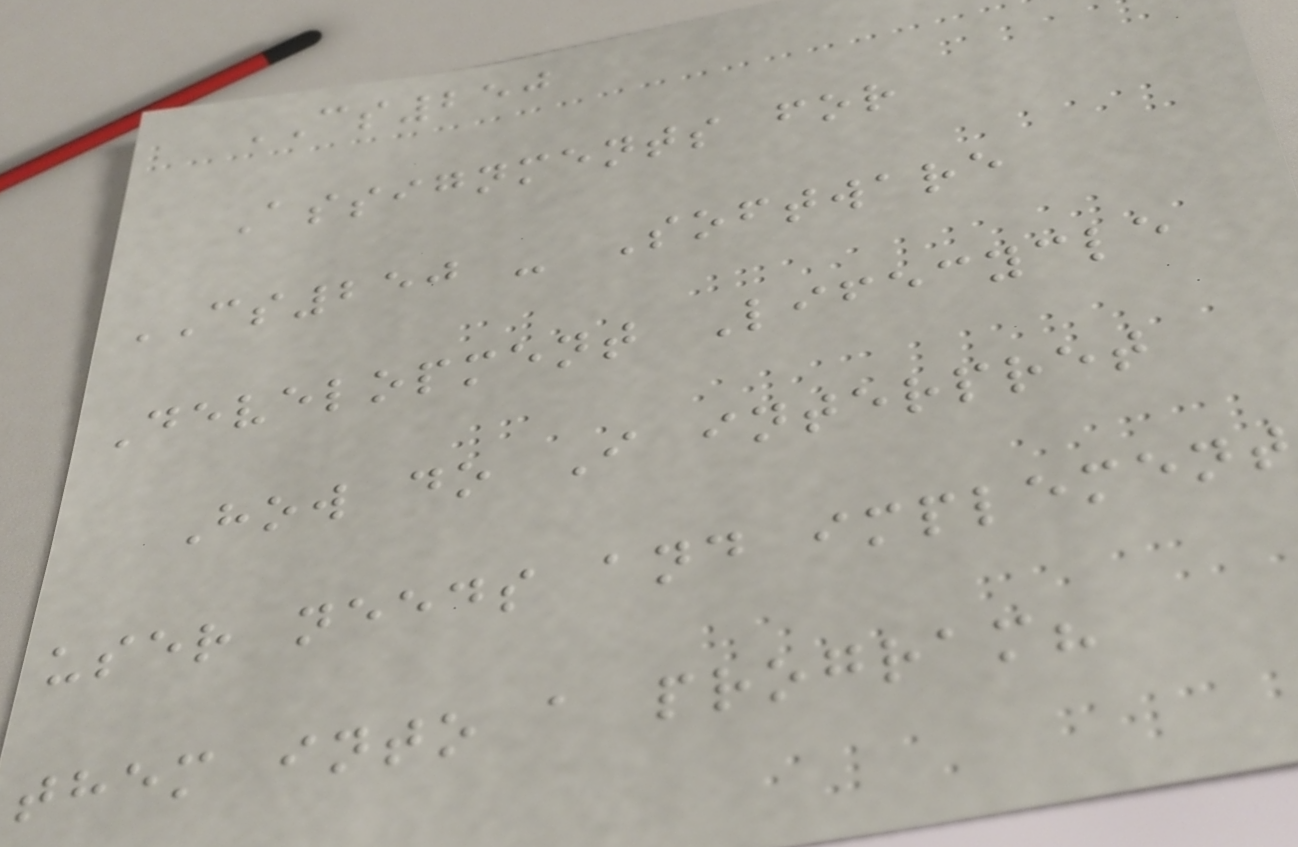CS250
Assignments for
CS250 - Software
Development Lifecycle
How do I interpret
user needs and implement
them into a program?
